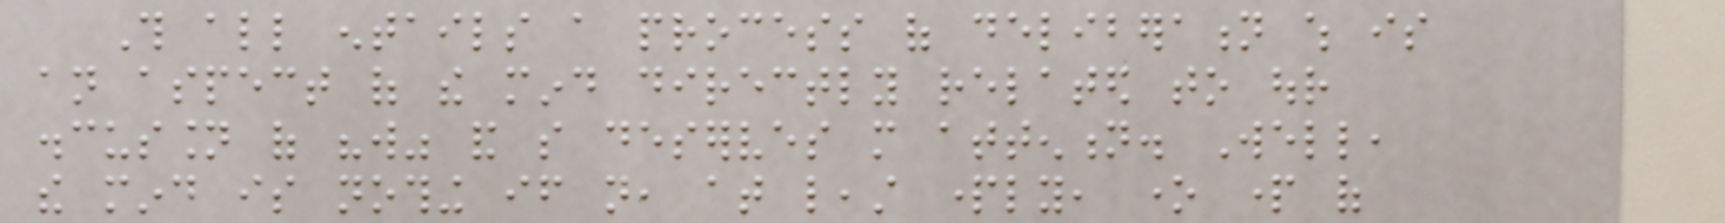This all entails a process of deliberation which is
an aspect of the mind directly related to our
discussion of "will" and so deserves more attention. Well,
the mind is nothing if not, at least partly, one part of
